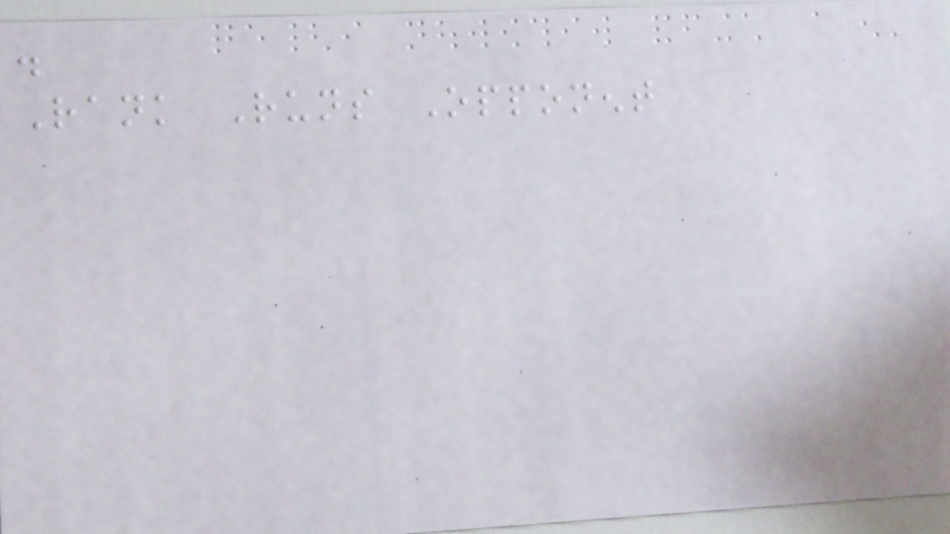.
Rank Runs Opponent
